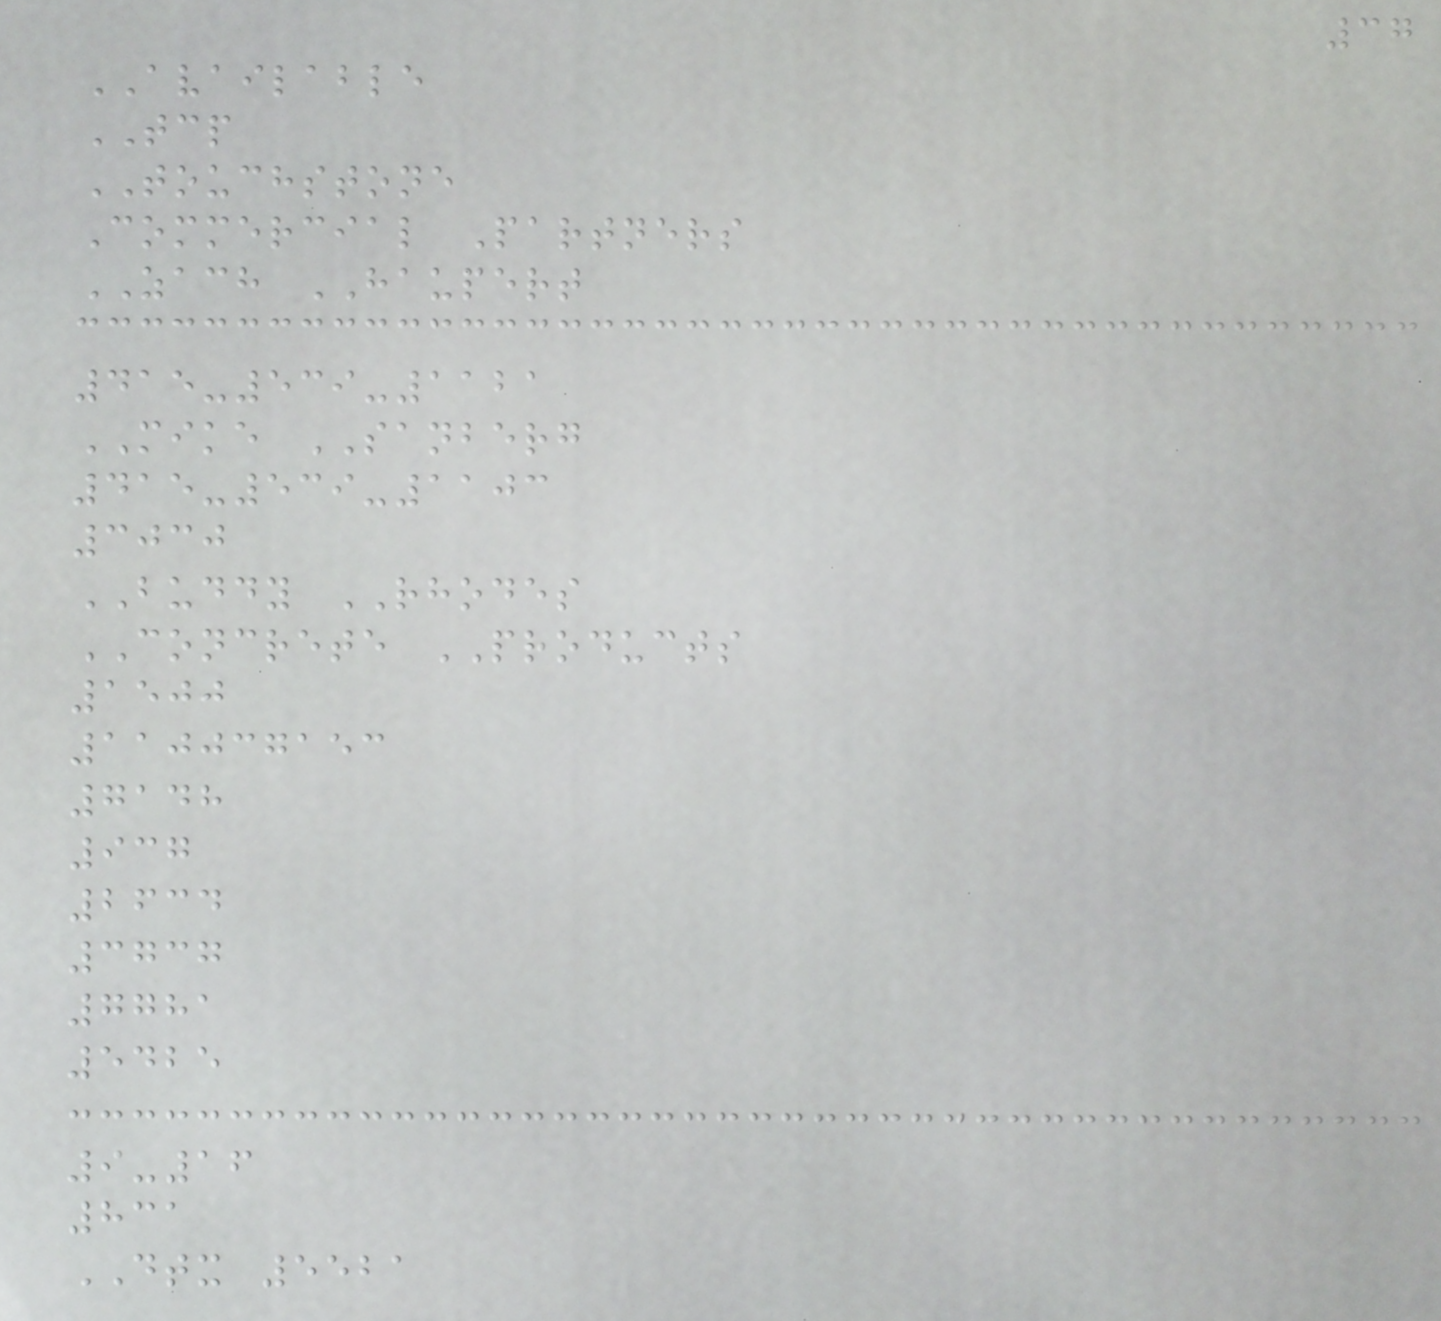37
AVAILABLE
TCP
TOUCHSTONE
Commercial Partners
ZACH HAUPERT
415-539-1121
MIKE SANBERG
415-539-1103
3030
BUDDY RHODES
CONCRETE PRODUCTS
1500
110037153
7148
937
2634
3737
7781
5425
9-16
831
DTX 5521
